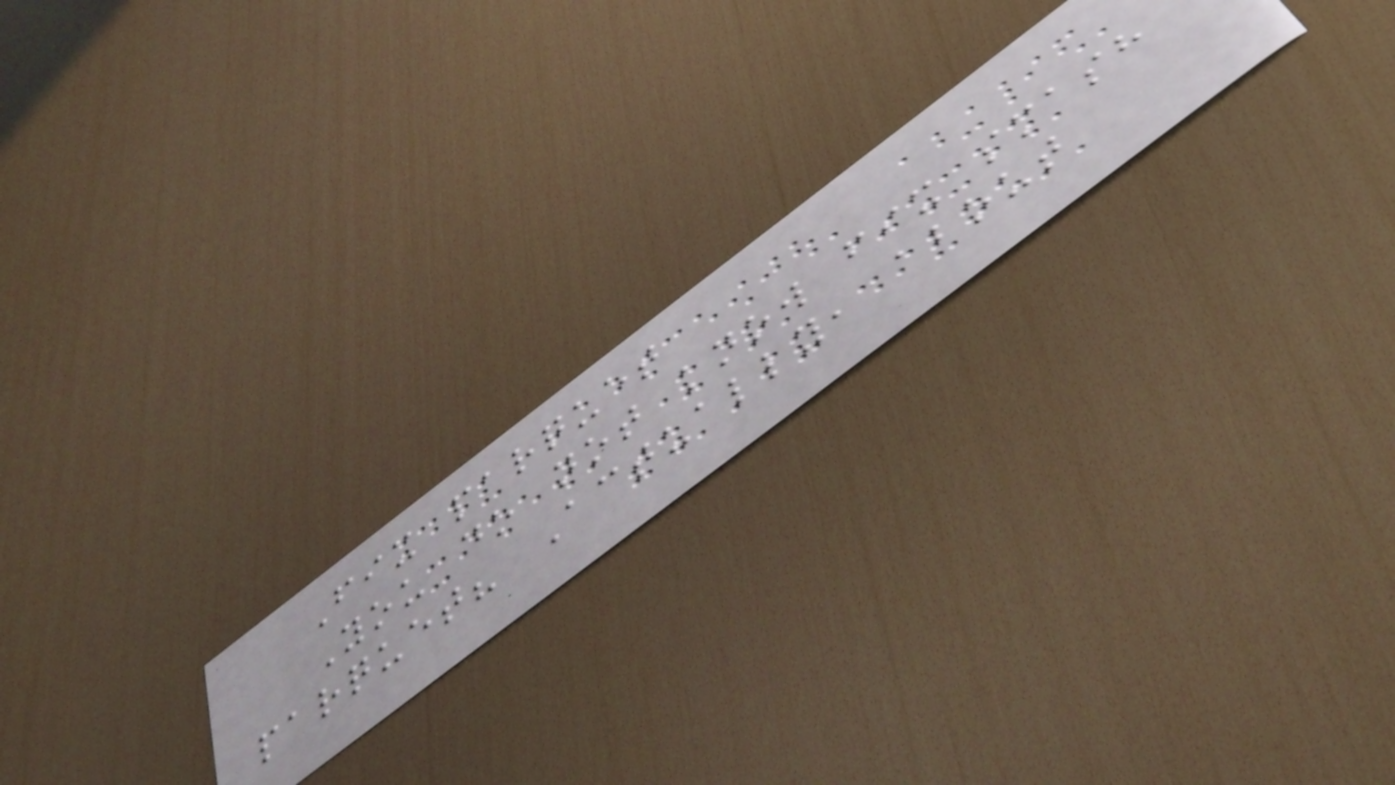Fix parquet
You do not know fix smash
parquet? Actually, about
